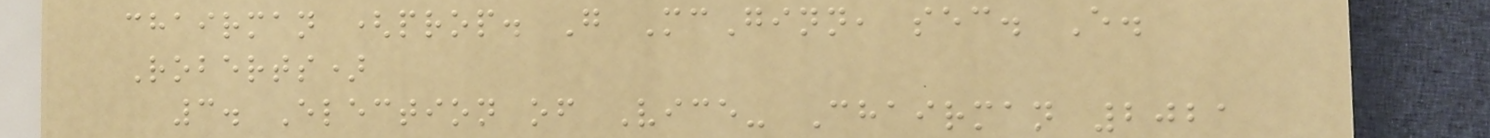chairman (prop. G McGinn, sec. E.
Roberts)
3. Election of Vice- Chairman 2021
